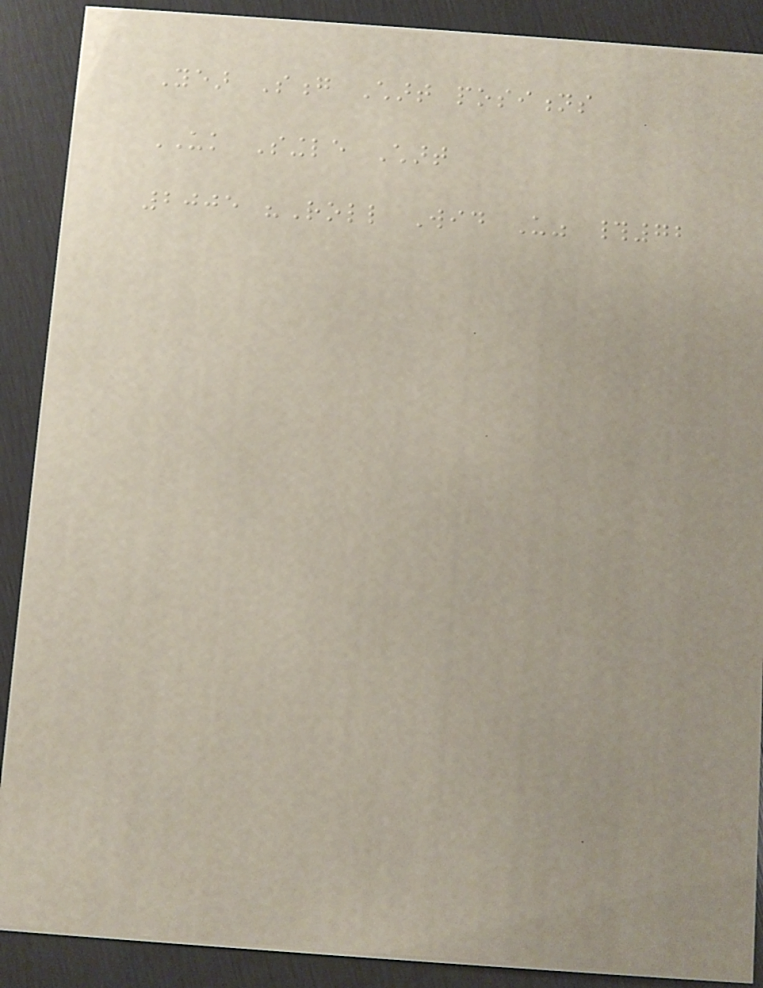Year Song Chart positions
UK Single Chart
2005 "Roll Wid Us" #72
